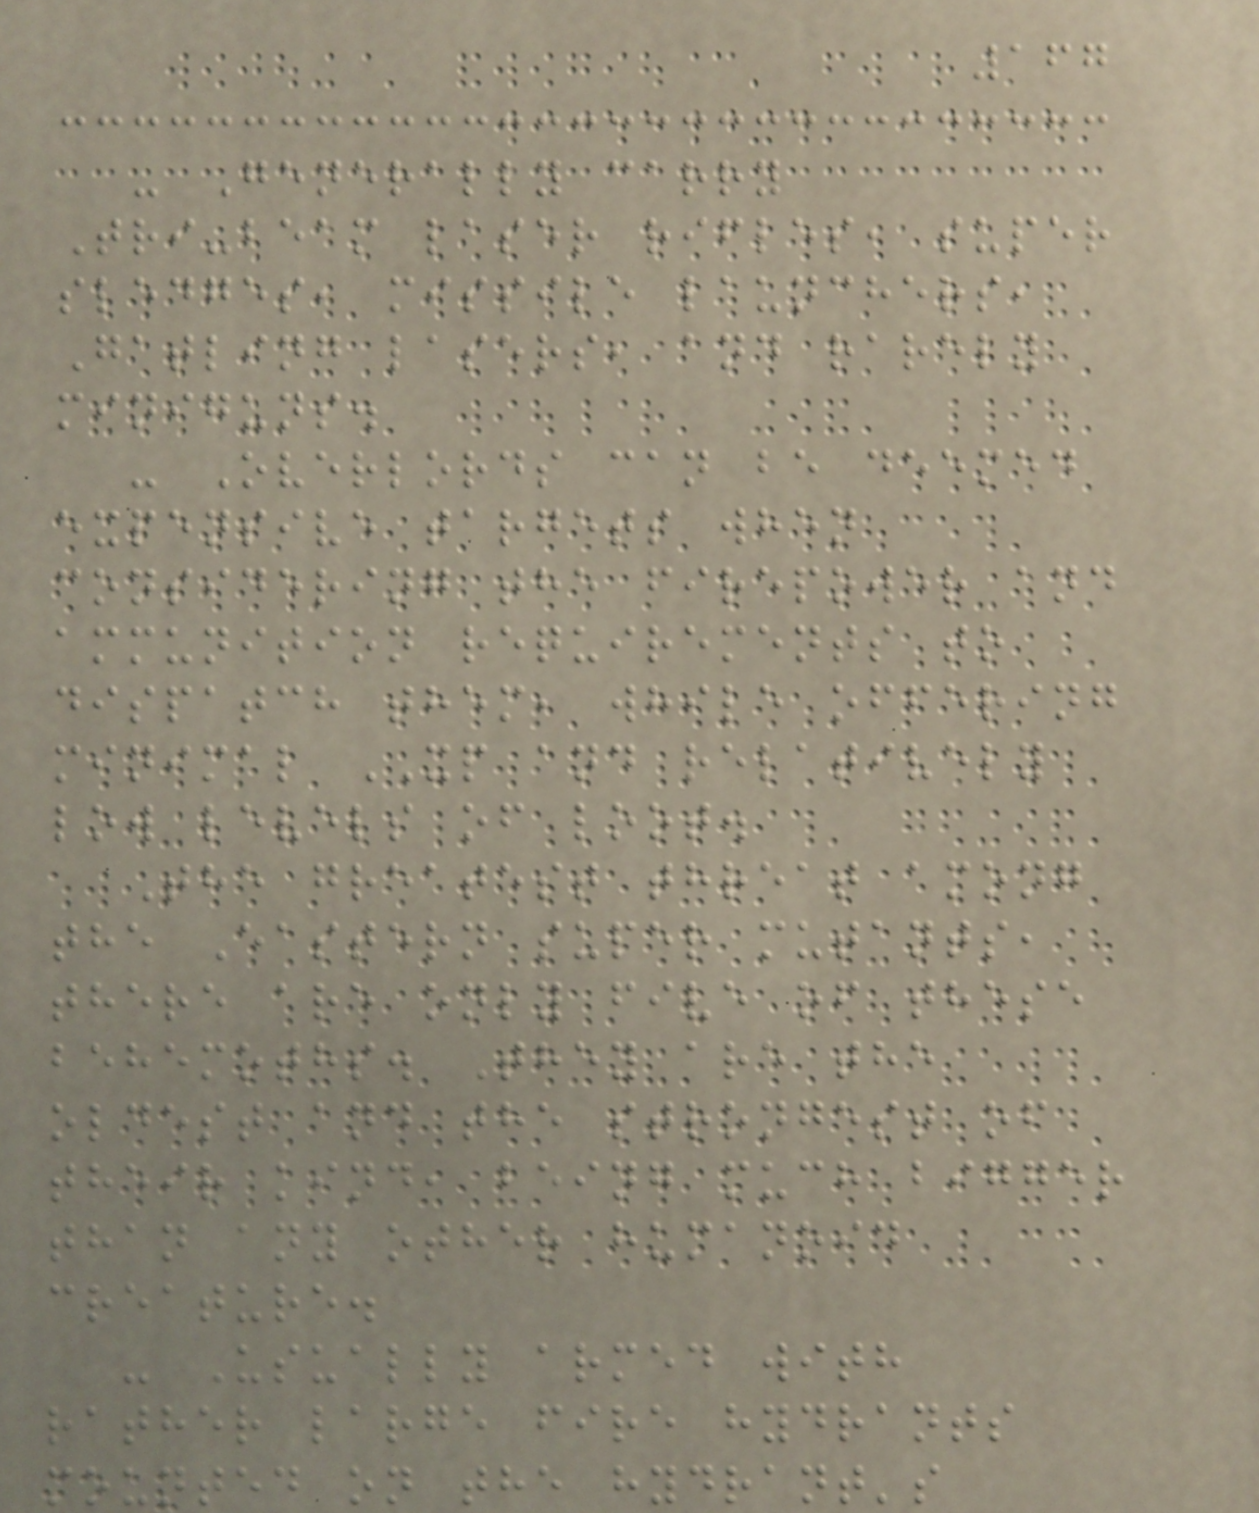167
- Generally carry
Tri-beam laser rifles, super
sledges, missile launchers,
Gatling lasers, and rarely
miniguns.
- Overlords can be deemed
expensive targets when
considering the firepower and
ammunition requirements to
dispatch them, while offering
minimal XP and relatively
low levels of loot.
The greatest threat among
the Eastern super mutants,
there are only five of these
behemoths. They are the
oldest and the strongest of
their kind, being much bigger
than any other humanoid
creature.
- Usually armed with
rather large fire hydrants
mounted on the hydrant's
